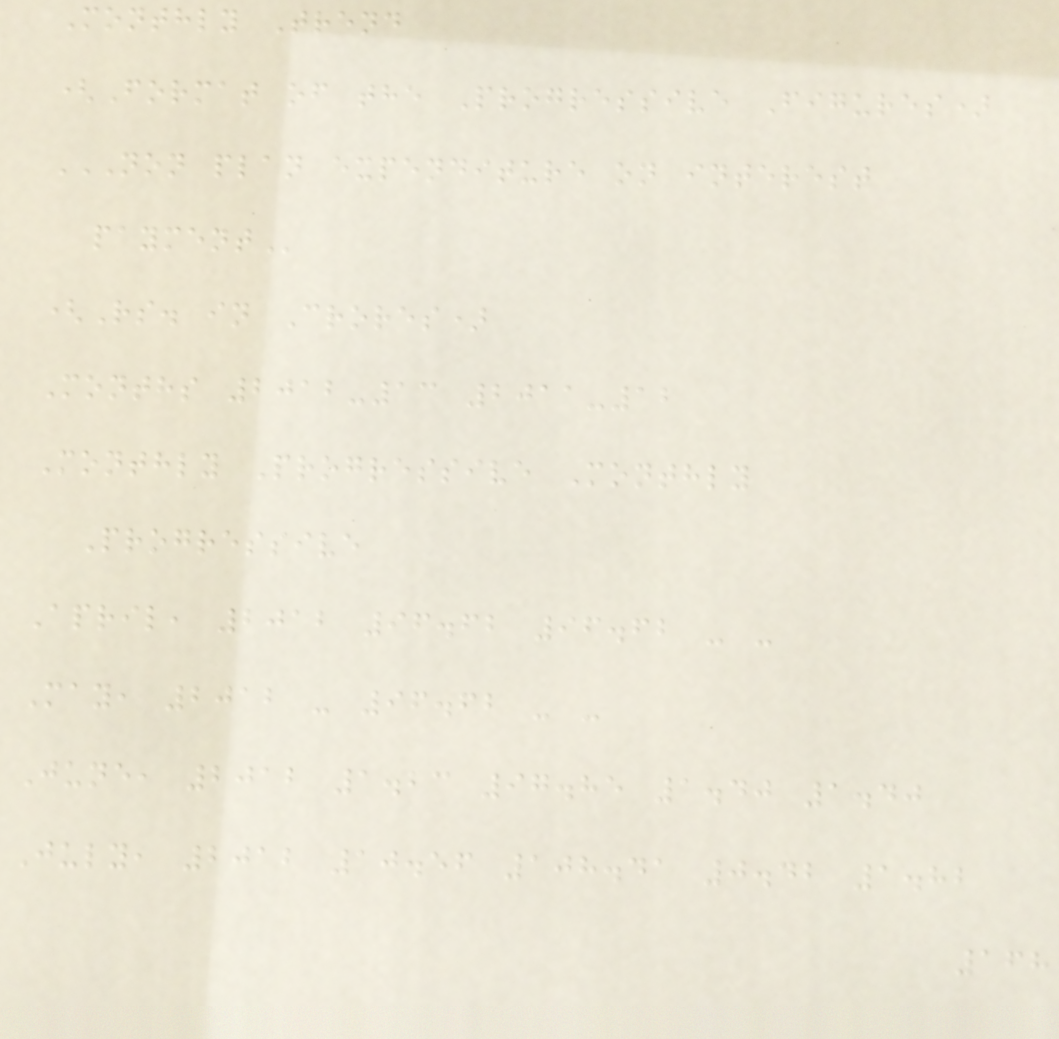Monthly Trend
(Format of the Progressive Figures)
NON PLAN EXPENDITURE ON INTEREST
PAYMENT
(Rs. in Crores)
Months 2012-13 2011-12
Monthly Progressive Monthly
Progressive
April, 2012 96.62 96.62 - -
May, 2012 - 96.62 - -
June, 2012 1.23 97.85 1.40 1.40
July, 2012 10.56 108.41 0.42 1.82
168
